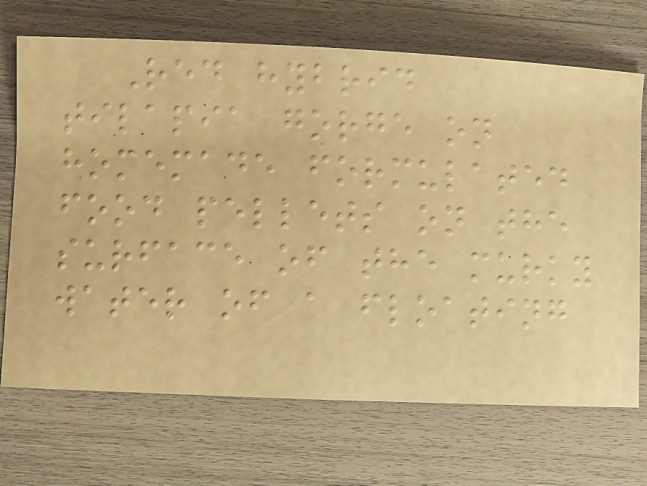Red hybrid
tilapia gorge on
homemade formulated
food pellets on the
surface of the murky
water of a floating
